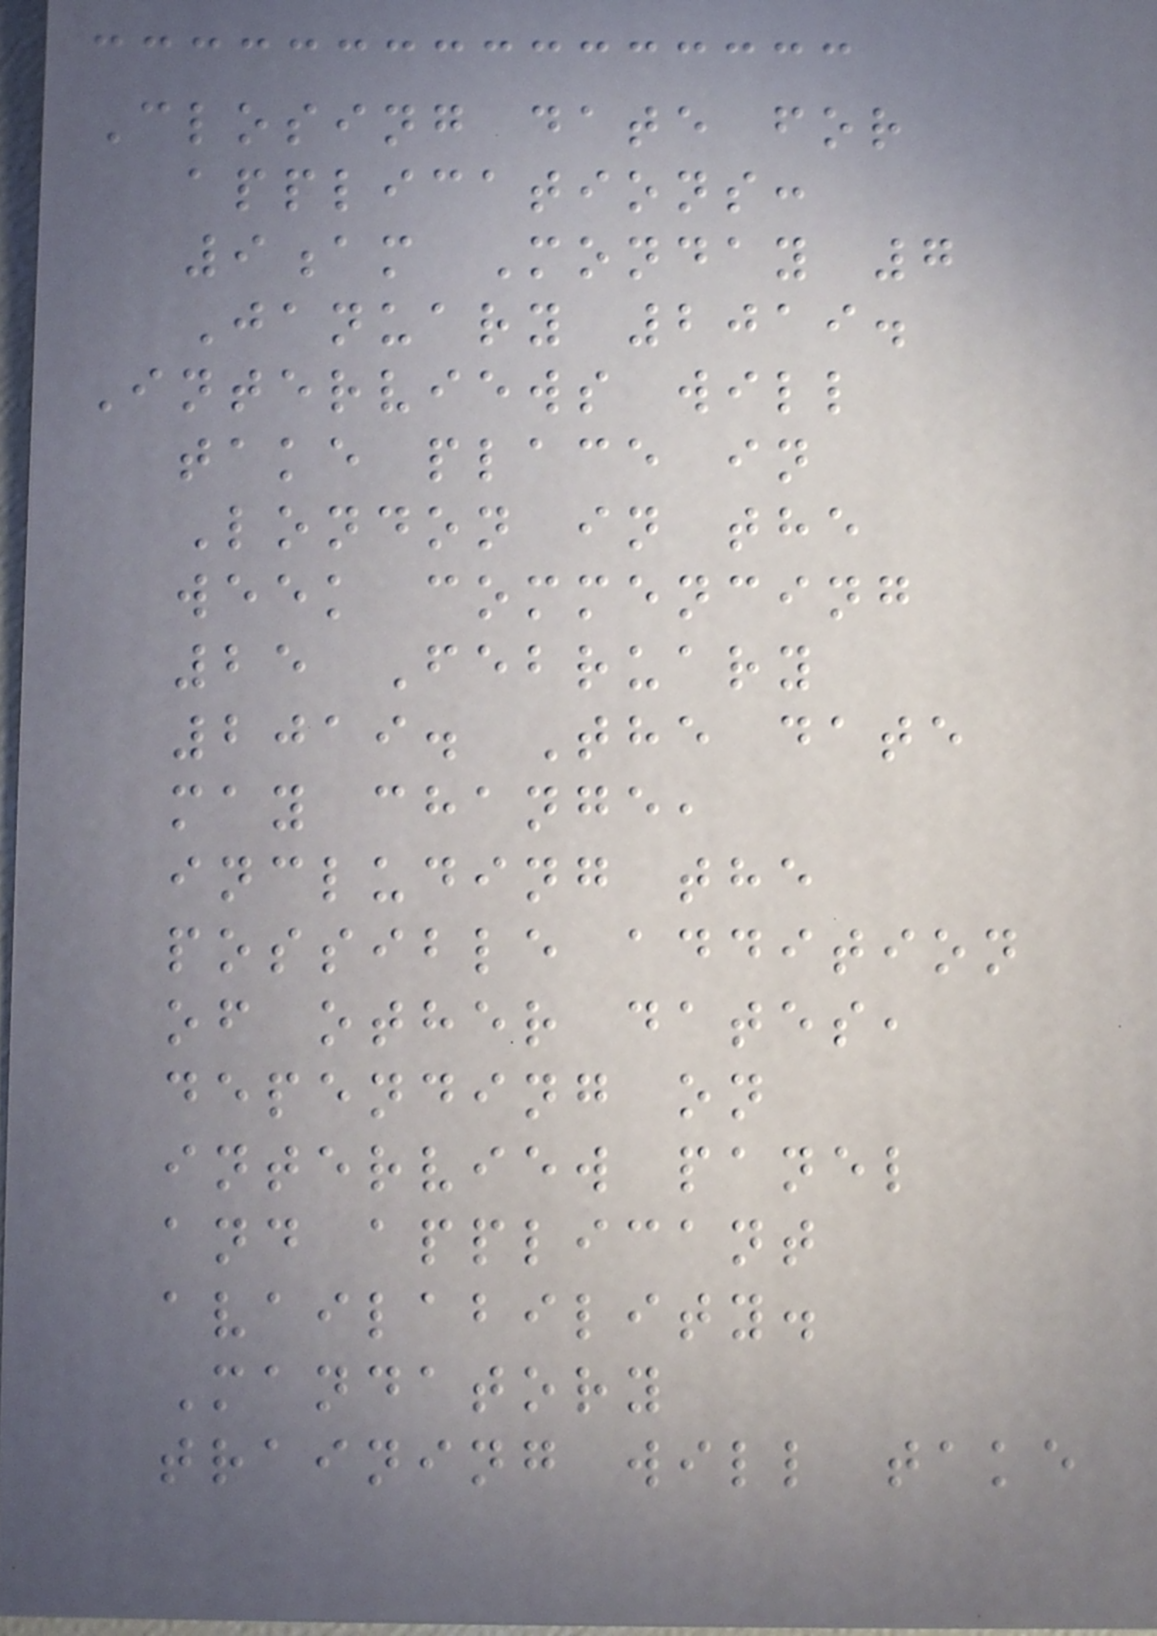Closing date for
applications:
9am Monday 7
January 2019.
Interviews will
take place in
London in the
week commencing
25 February
2019. The date
may change,
including the
possible addition
of other dates,
depending on
interview panel
and applicant
availability.
Mandatory
training will take
